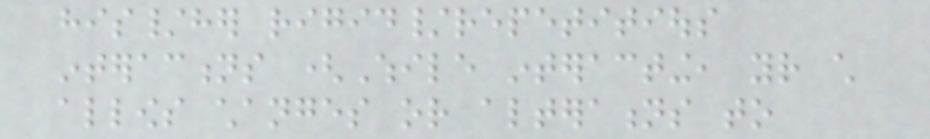his/her rigid/repetitious
interactions (While interacting, your child
allows changes or alterations to
